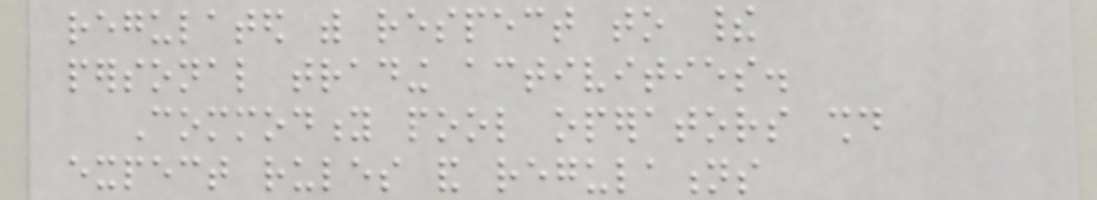regulated with respect to their
personal trading activities.
Commodity pool operators should
expect rules and regulations
